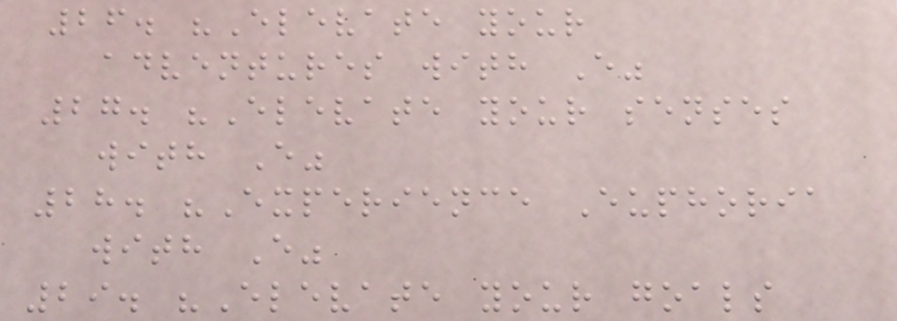26. "Elevate your
adventures with E"
27. "Elevate your senses
with E"
28. "Experience Euphoria
with E"
29. "Elevate your goals
